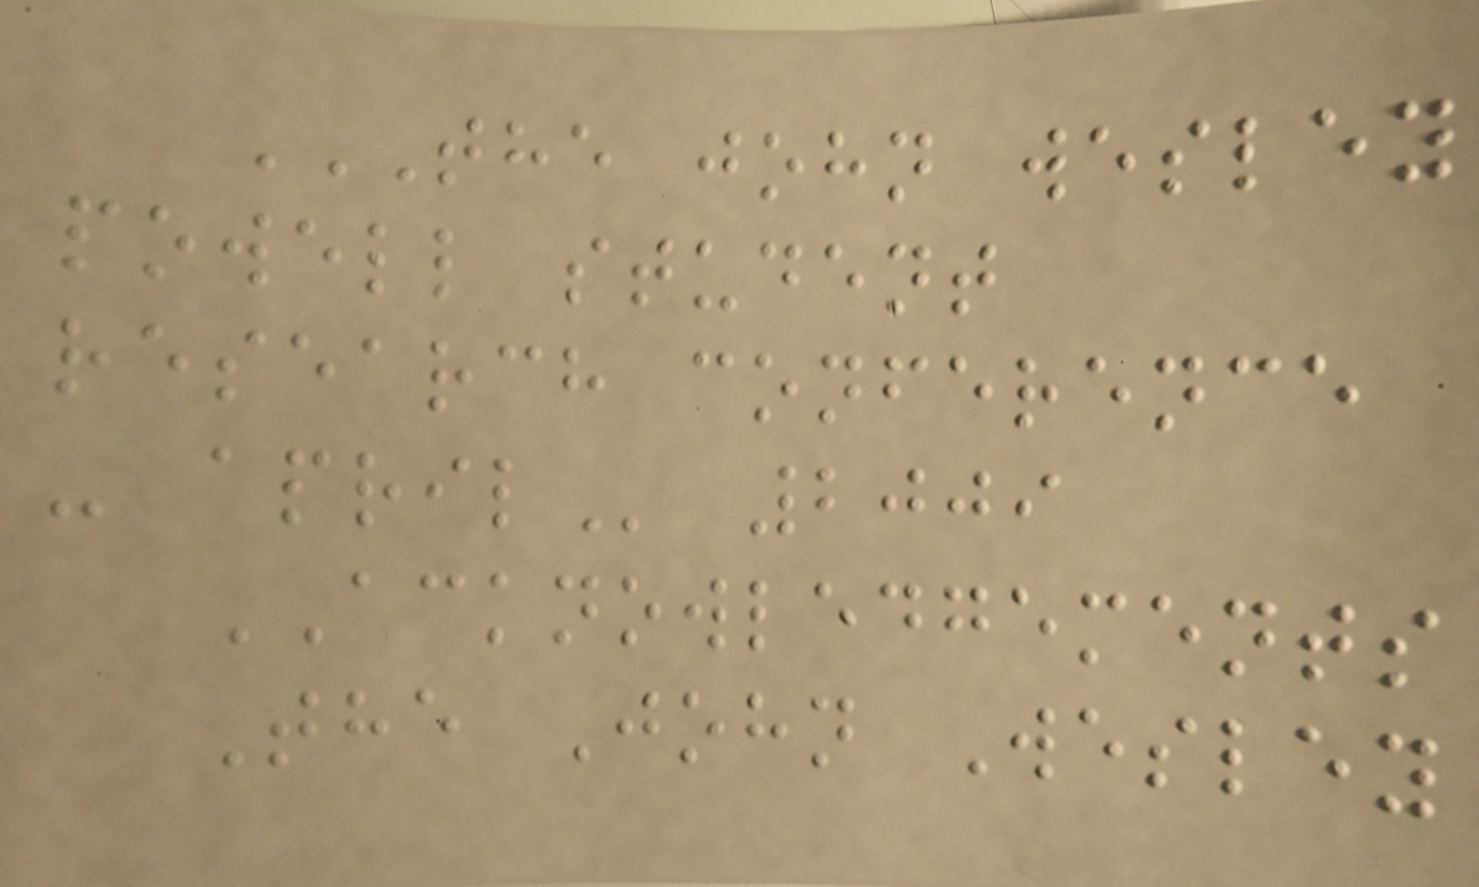THE JOHN WESLEY
POWELL STUDENT
RESEARCH CONFERENCE
- APRIL 2009
ACKNOWLEDGEMENTS
The John Wesley
